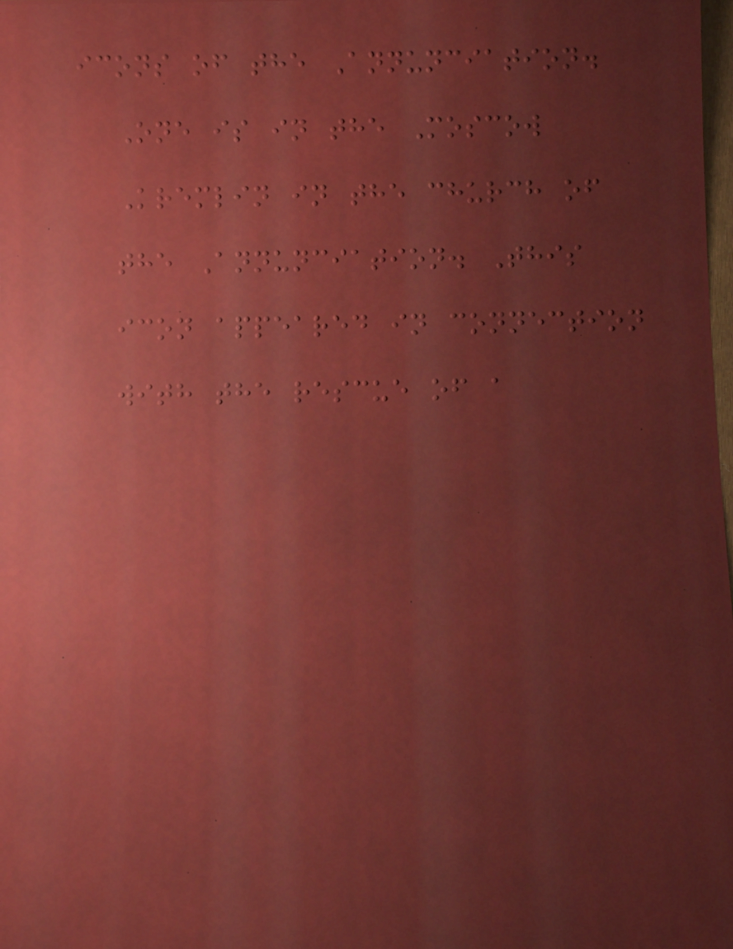icons of the Annunciation.
One is in the Moscow
Kremlin in the church of
the Annunciation. This
icon appeared in connection
with the rescue of a
